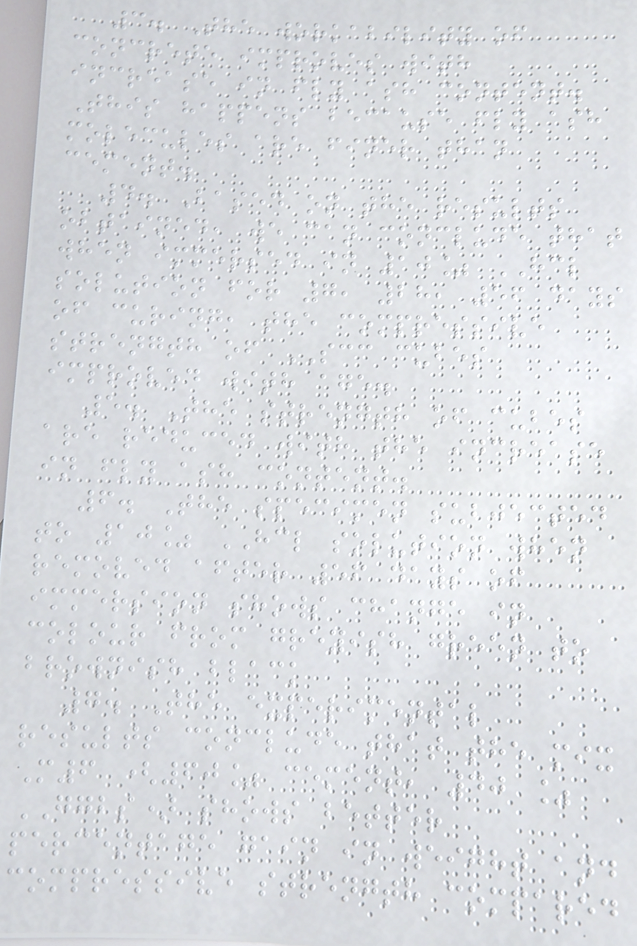3. The workability of
concrete improves with
increase in fly ash content.
This happens because fly ash
molecules are finer than
cement.
4. Based on the results
obtained, we can conclude that
when immersed in 10% HCL
solution for 7, 28, 56 days
of curing, the compressive
strength of SCC cubes
improved with age.
5. The strength of cubes
are reduced with the increase
in fly ash content.
6. The specimen subjected
to 10% HCL solution when
removed after 56 days of
immersion shows change in
colour from greyish green to
brownish black
7. The experimental
results conclude that the mix
M6 (60% cement, 40 %
GGBS) shows better
percentage gain in weight and
compressive strength compared
